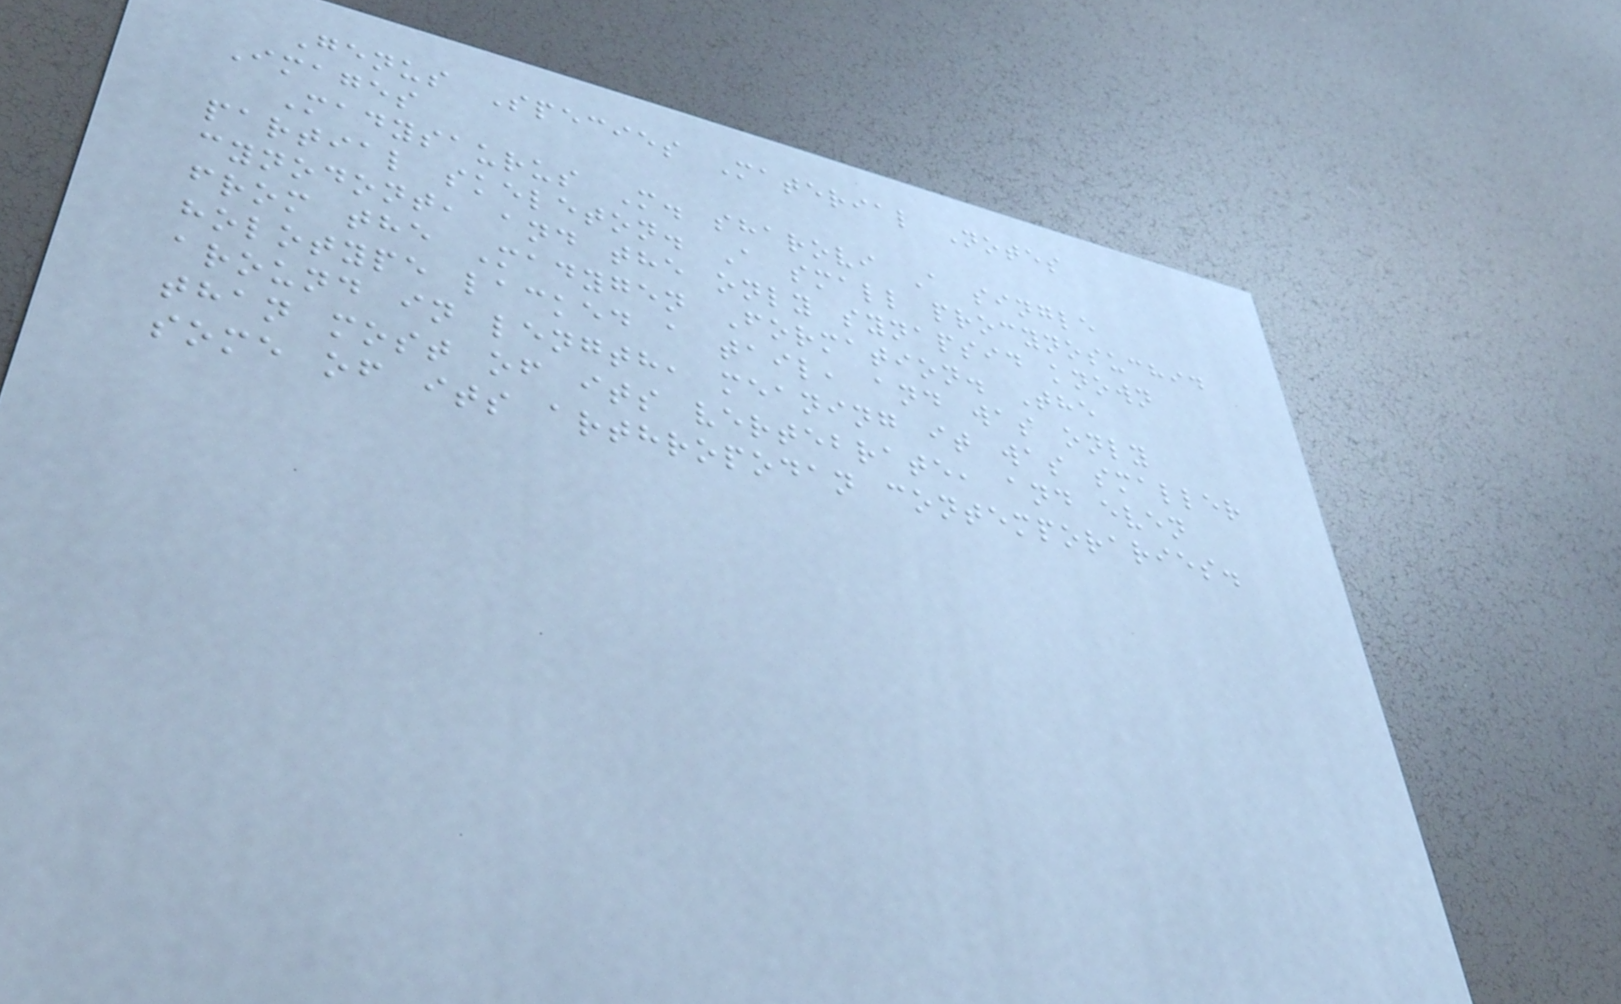Genus Species Material Notes
Images
Madysaurus M. sharovi A single
partial skeleton. A small procynosuchid
cynodont, and the only synapsid known
from the Madygen Formation. The
holotype lacked a tail, and was only
around in length, meaning it was smaller
than most of its vertebrate, and even
some of its arthropodan contemporaries.
